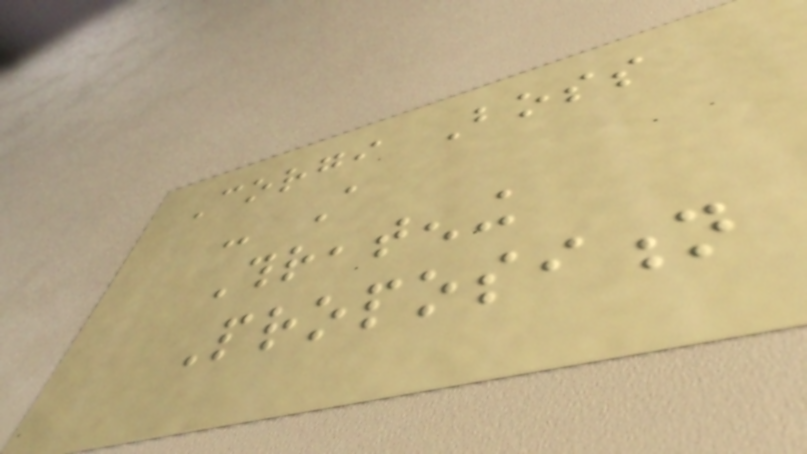Corgi Boss
- A
Threatening
Proposition
